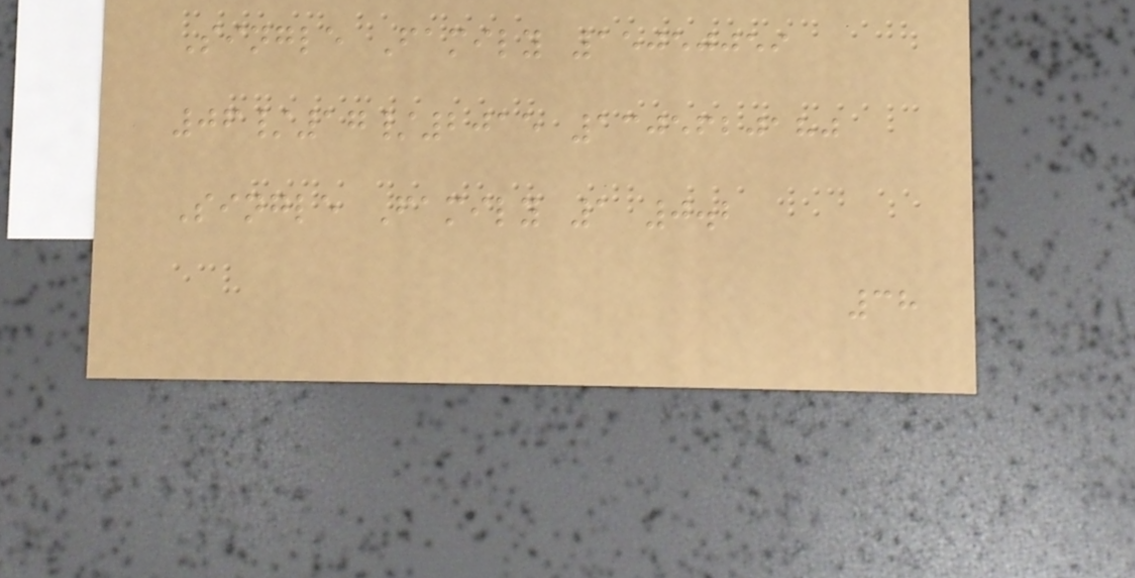Single Family 15050059
06/17/2015 1305620180
Single Family 1 0.2
38
